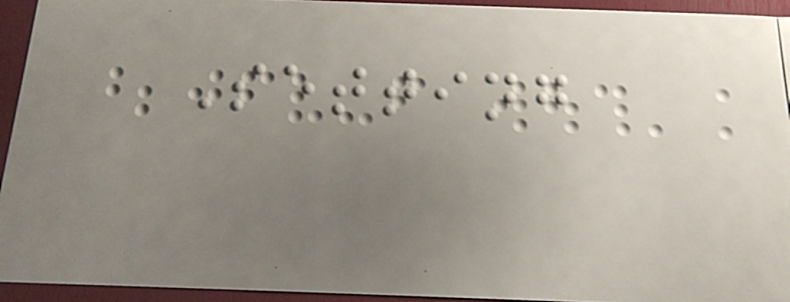Setting
